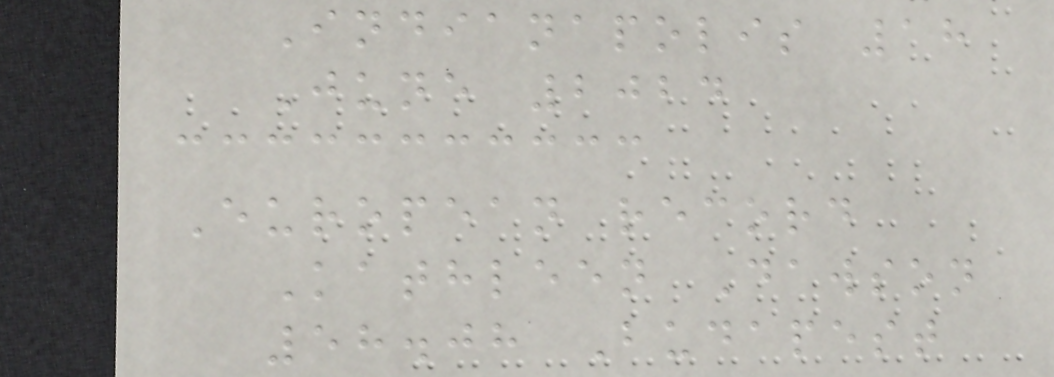Indianapolis 18
June 2024
European record
Kathleen Dawson
58.08 Budapest
